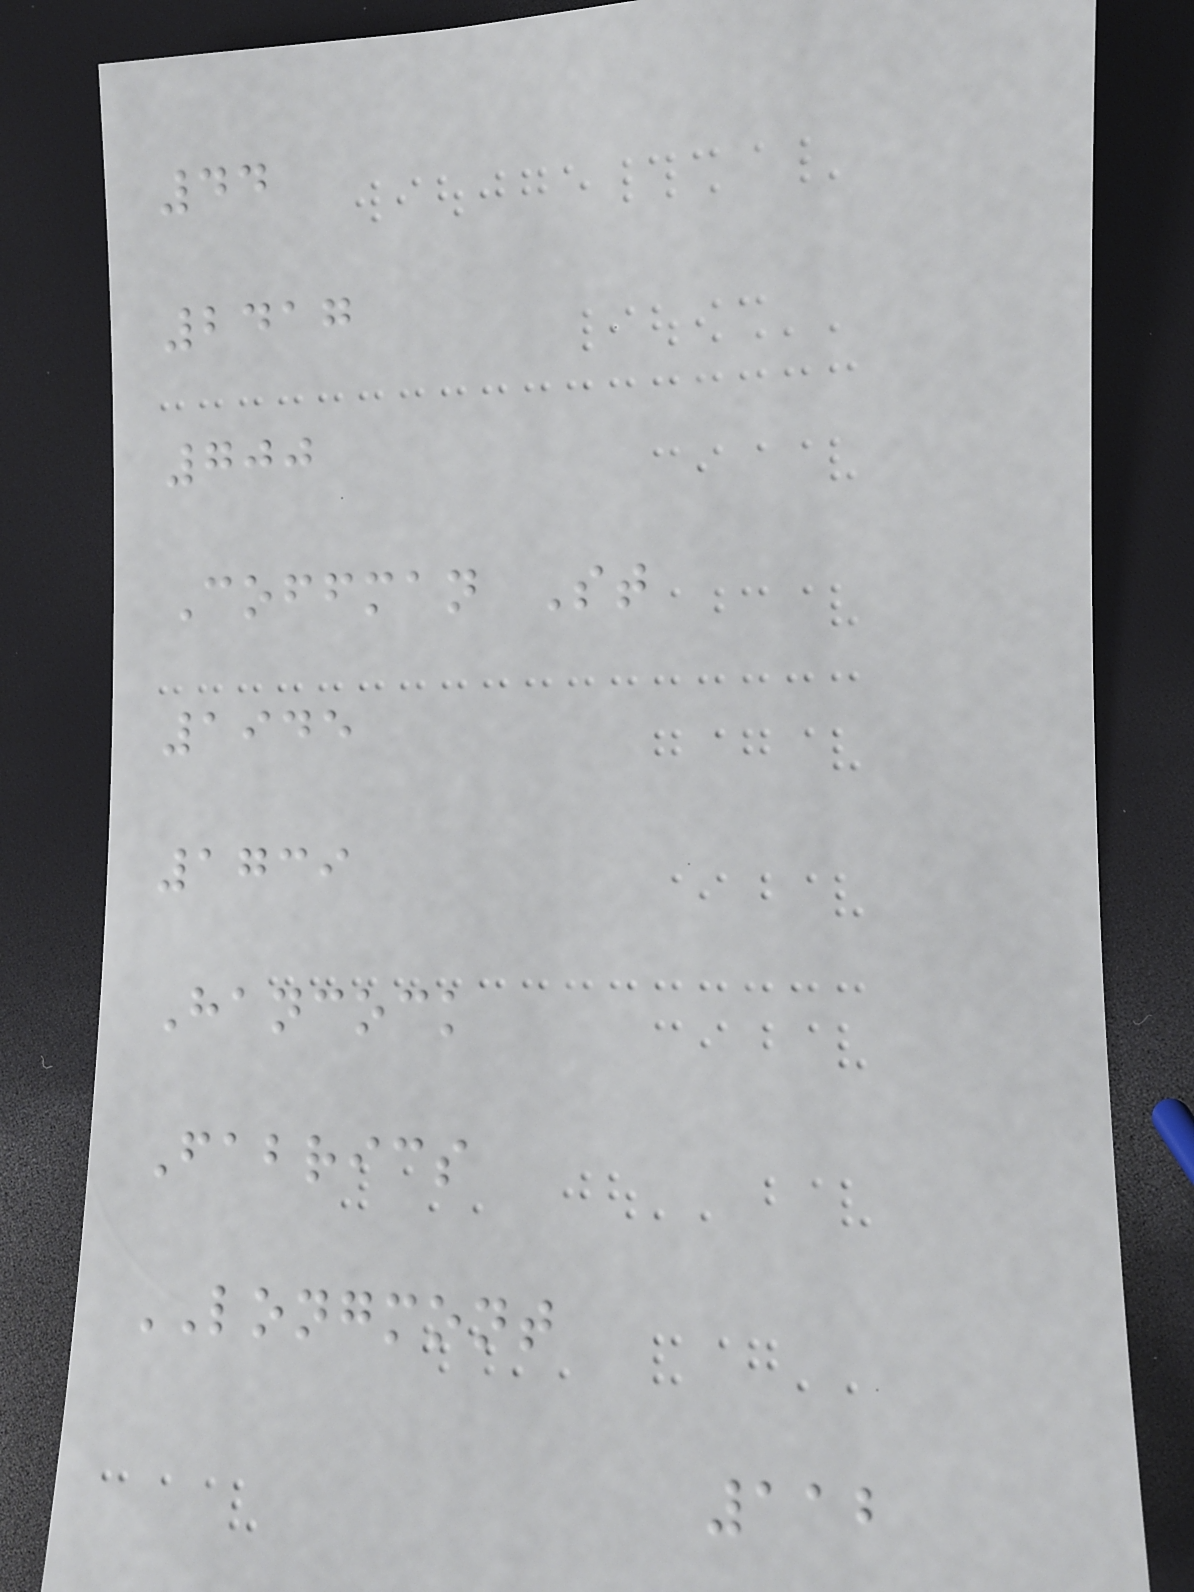44
2417
700
Coffman St
1945
1739
Hancock
Fabrics
LONGMONT
112
